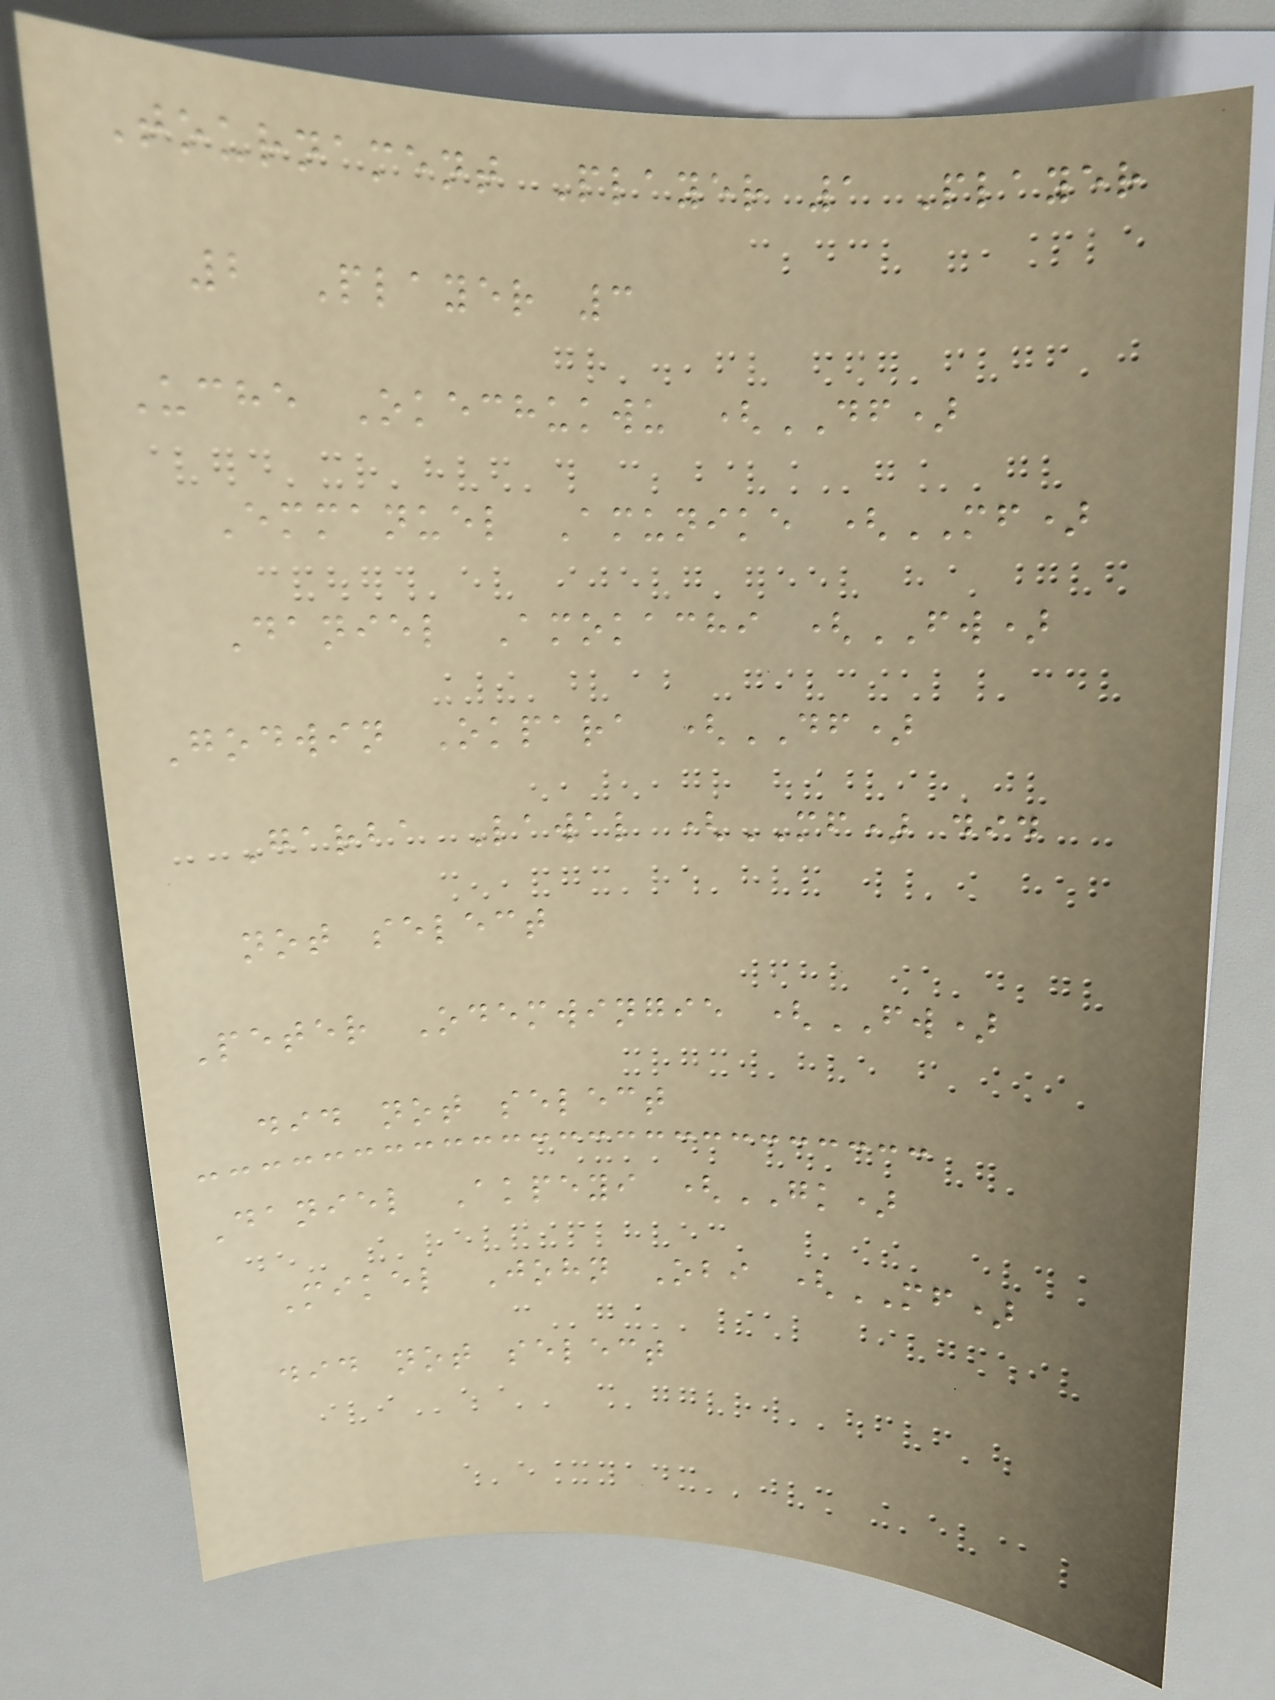Tournament Player 1 Player
2 Player 3
Uche Okechukwu (DF)
Emmanuel Amunike (MF)
Daniel Amokachi (FW)
Godwin Okpara (DF)
Garba Lawal (MF) did
not select
Peter Odemwingie (FW)
did not select
Daniel Akpeyi (GK)
Mikel John Obi (MF)
did not select
